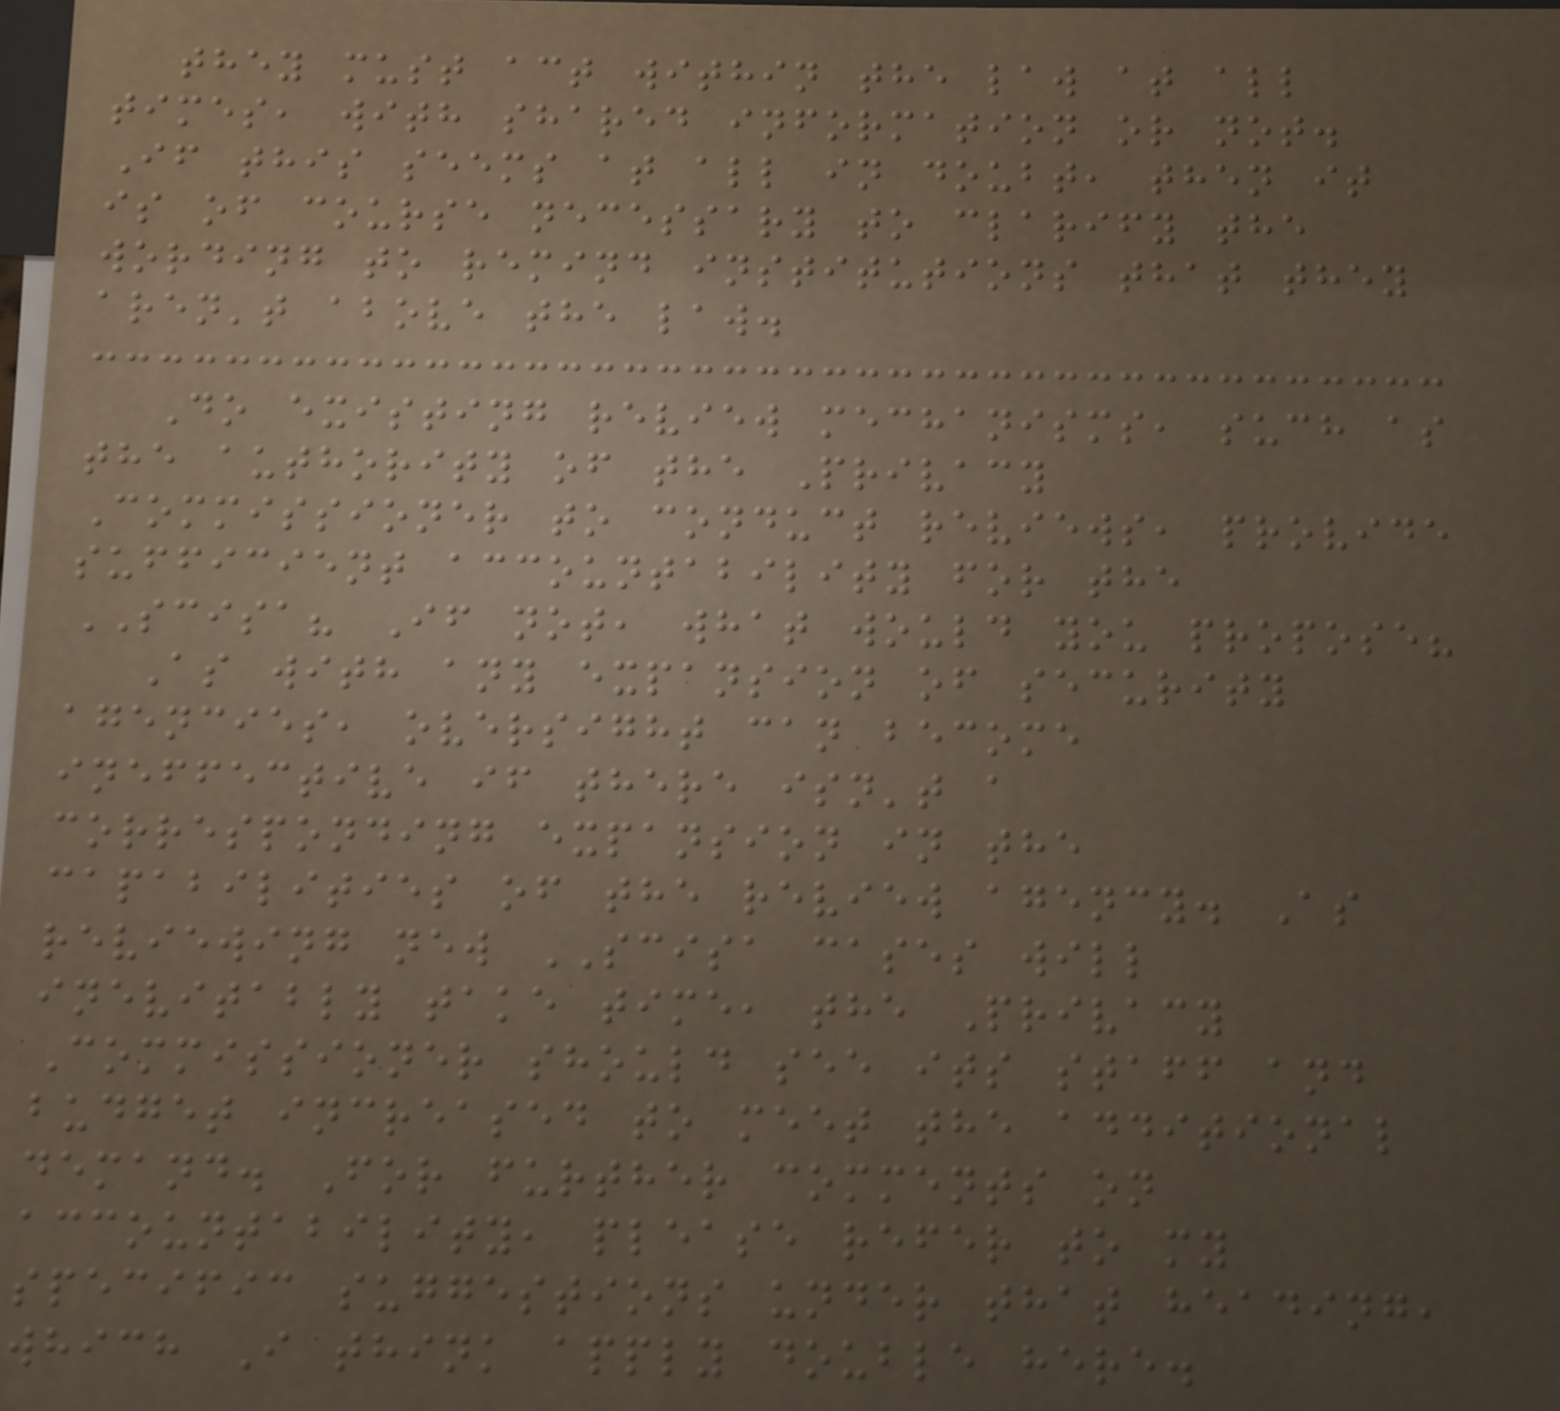they must act within the law at all
times, with shared information or not.
If this seems at all in doubt, then it
is of course necessary to clarify the
wording to remind institutions that they
aren't above the law.
Do existing review mechanisms, such as
the authority of the Privacy
Commissioner to conduct reviews, provide
sufficient accountability for the
SCISA? If not, what would you propose?
As with any expansion of security
agencies, oversight can become
ineffective if there isn't a
corresponding expansion in the
capabilities of the review agency. As
reviewing new SCISA cases will
inevitably take time, the Privacy
Commissioner should see its staff and
budget increased to meet the additional
demand. For further comments on
accountability, please refer to my
specific suggestions under that heading,
which I think apply double here.
